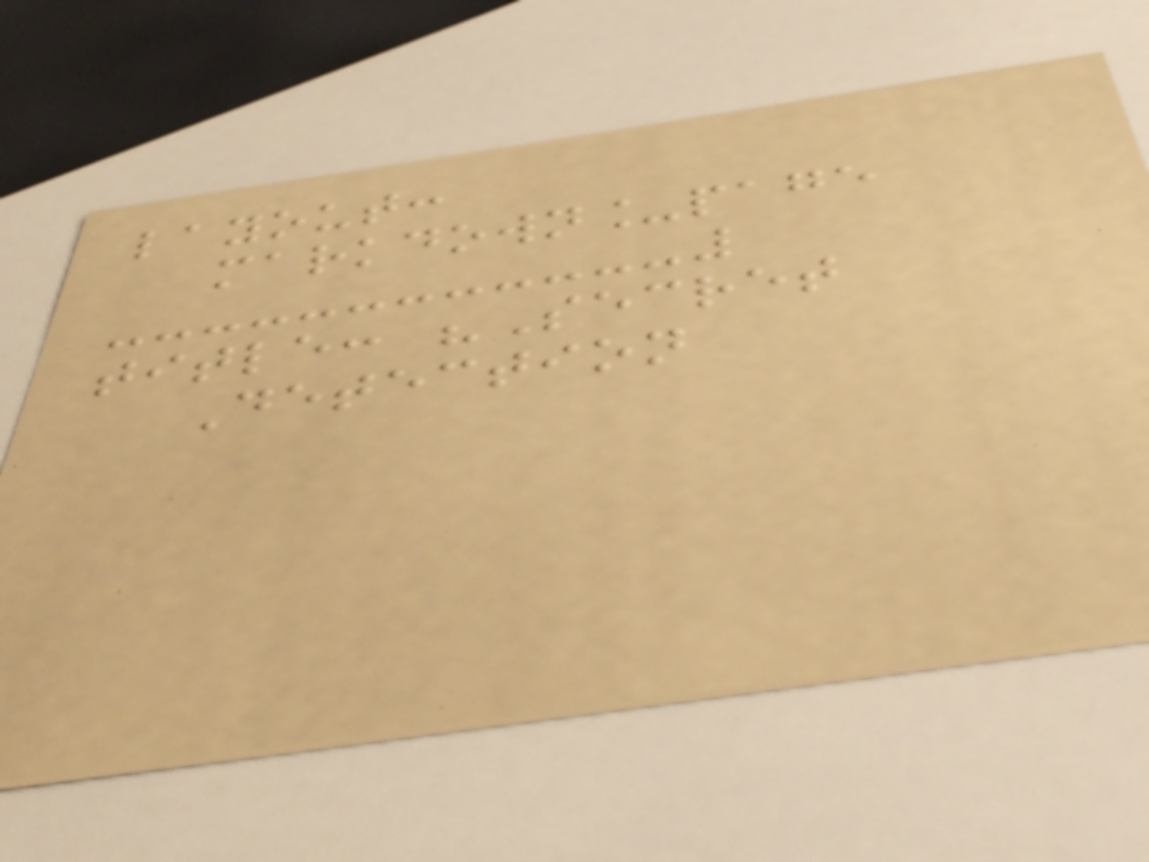layout:
markdown_page
title: "Secret
Detection
